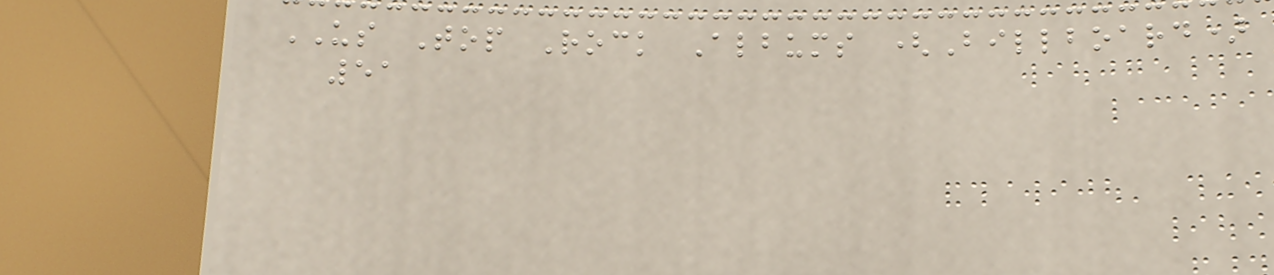US Top Rock Albums (Billboard)
51
